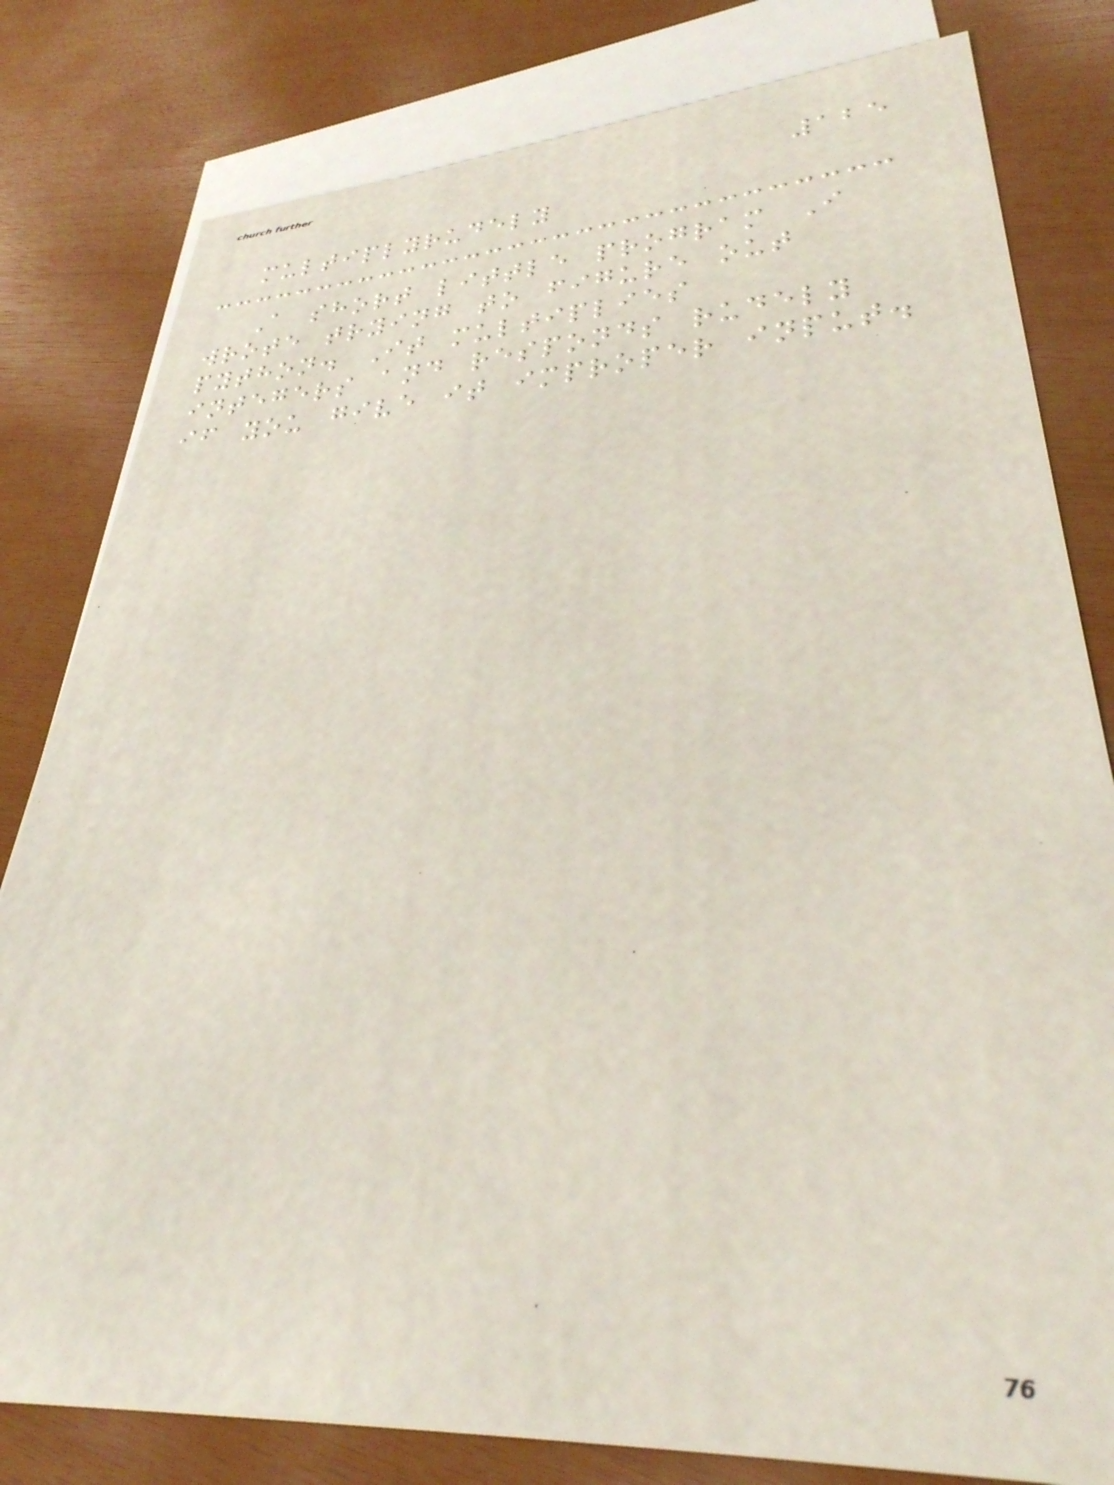125
multiplyrudely
A short little program I
wrote trying to figure out
python. It multiplies
integers and responds rudely
if you give it improper input.
